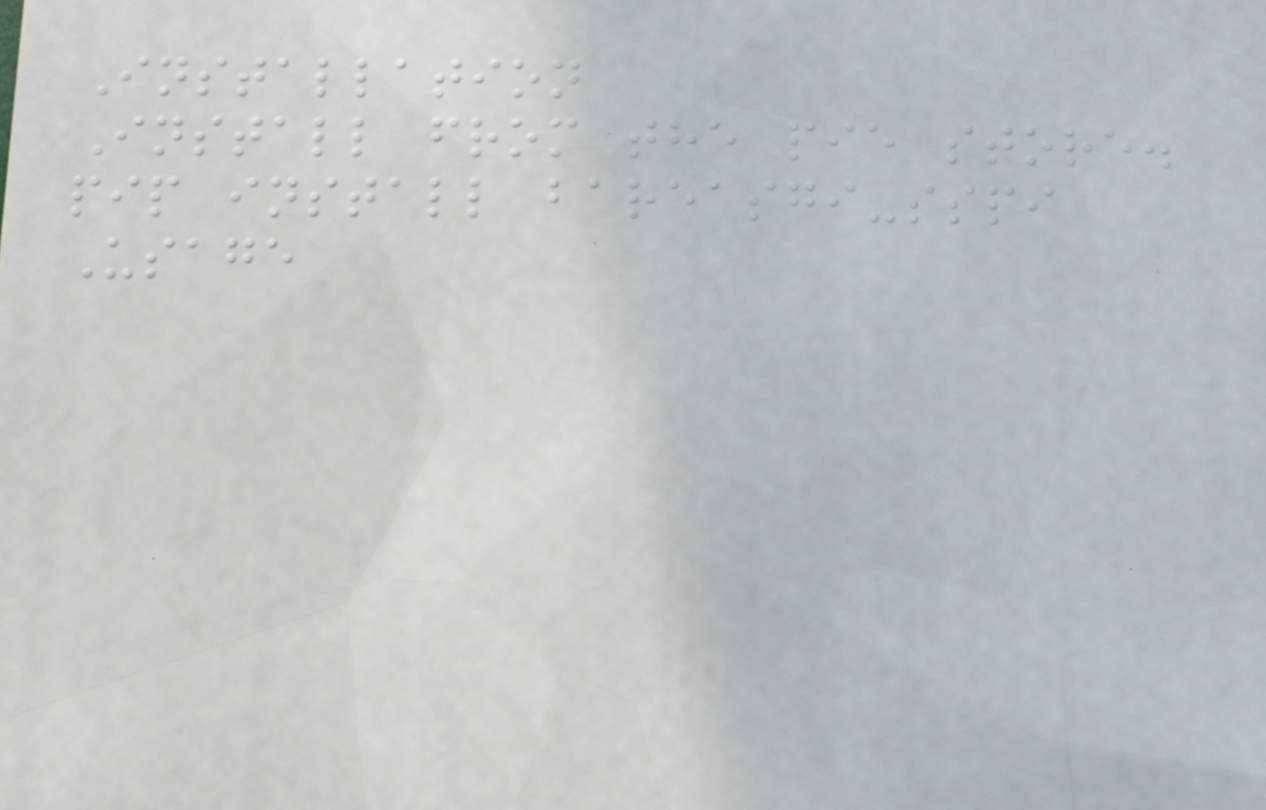Installation
Install from the pie store.
pip install bareasgi-sspi
Usage
